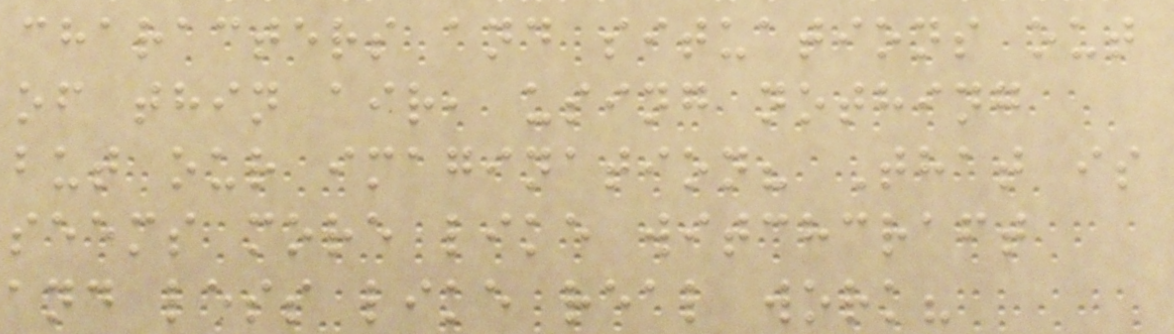characters and situations out
of thin air, using nothing
but our imagination? That is
seems more like witchcraft
and less like real work?
